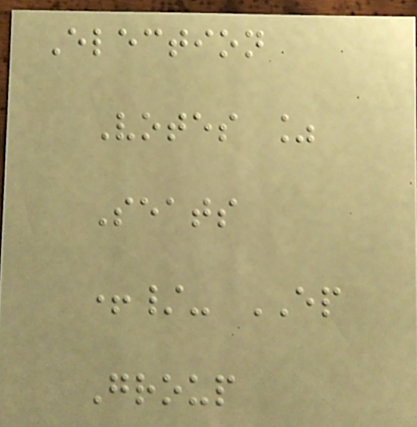Election
Votes %
Seats
+/- EP
Group
